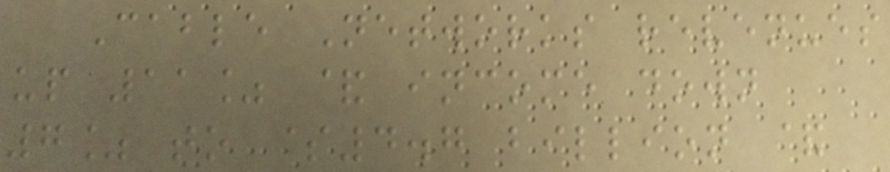Cable Networks revenues
up 11% & income down
7% to $4.7 billion &
